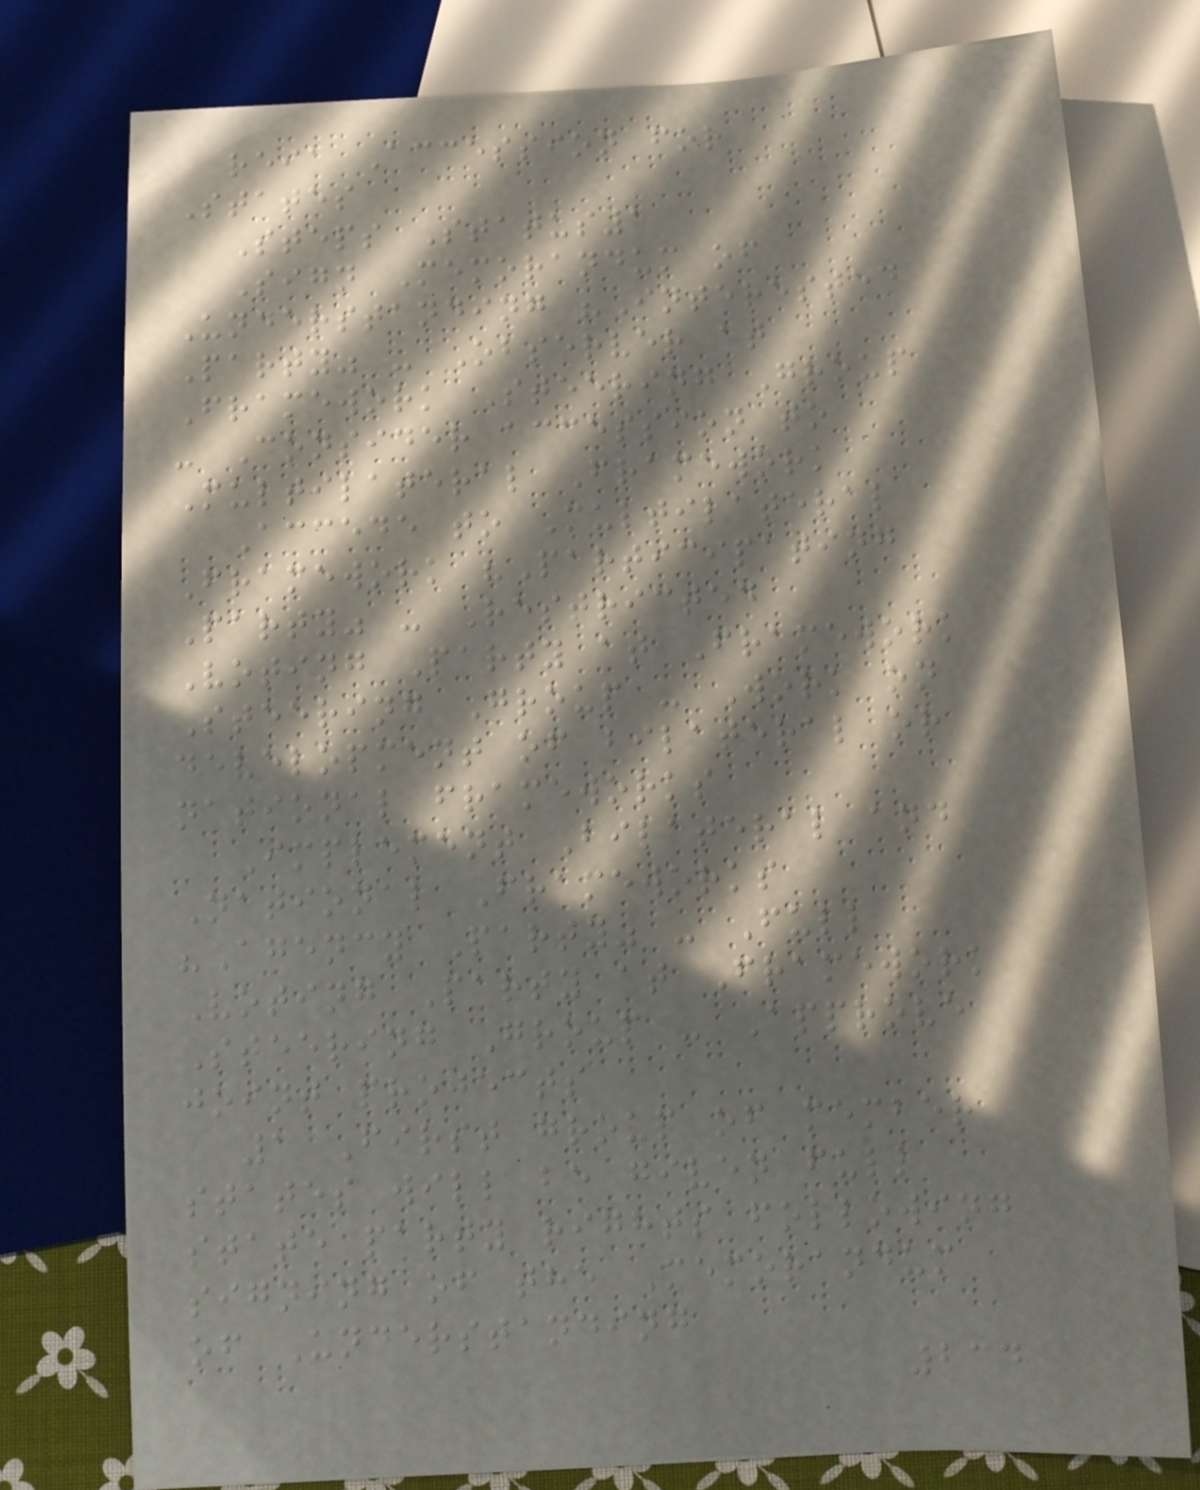reia Accession for
States
Steps Status1
Sign Memorandum of
Understanding "Interested
Party" - Observer at
Framework Steering Group
- Consider accession to
Multilateral Framework
Accede to Multilateral
Framework "Participating
Party" - Restricted
Voting Party at Framework
Steering Group - Work on
development of bilateral or
national frameworks
Implement Bilateral and
National Frameworks
"Agency Party" - Full
Voting Party at Framework
Steering Group - Approve
joint projects
1 First group of member
states will be given full
state party rights following
signing of the Memorandum
of Understanding
234
